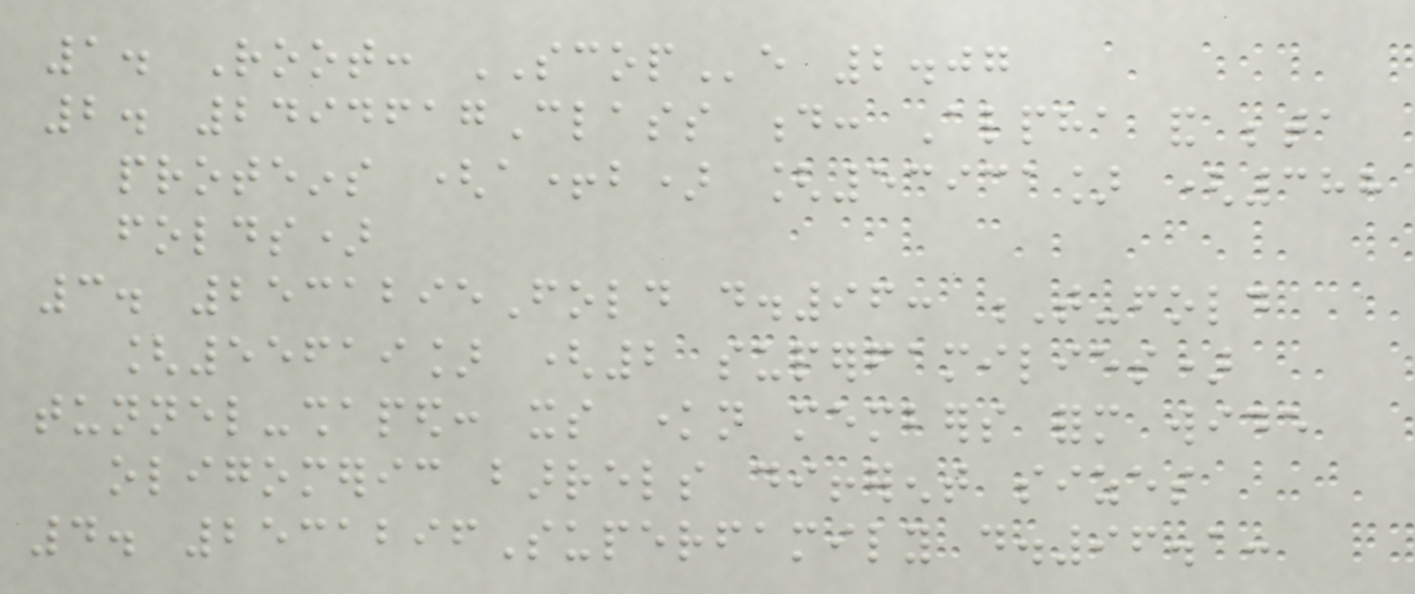1. Root: SCOPe 2.07
2. 2494617Class d: Alpha and beta
proteins (a+b) [53931] (388
folds)
3. 2531295Fold d.96: T-fold
[55619] (2 superfamilies)
tunnel-shaped: its known members form wide
oligomeric barrels different sizes
4. 2531296Superfamily d.96.1:
